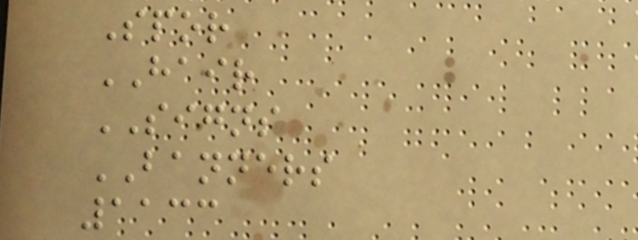Spor
HAIR
SIGNS
BANNERS
1133
